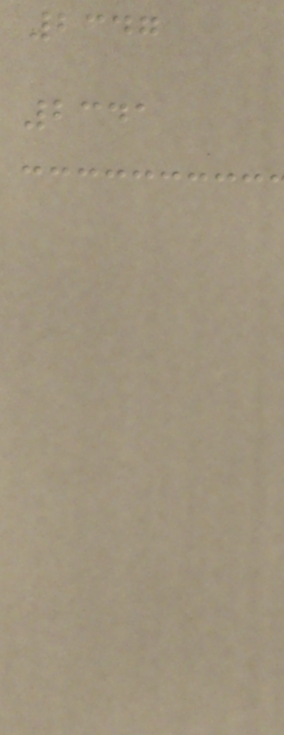2347
2341
